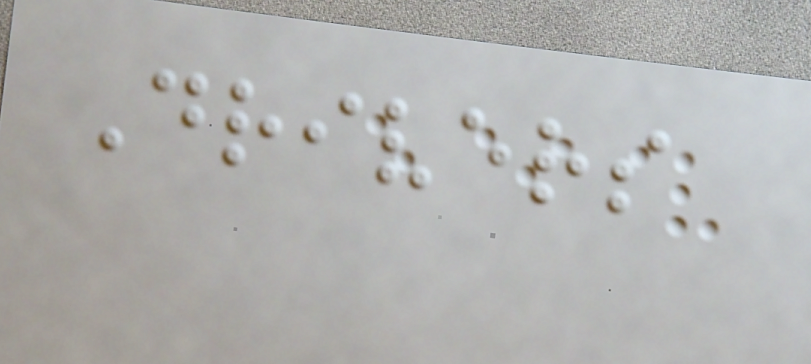Drivers
